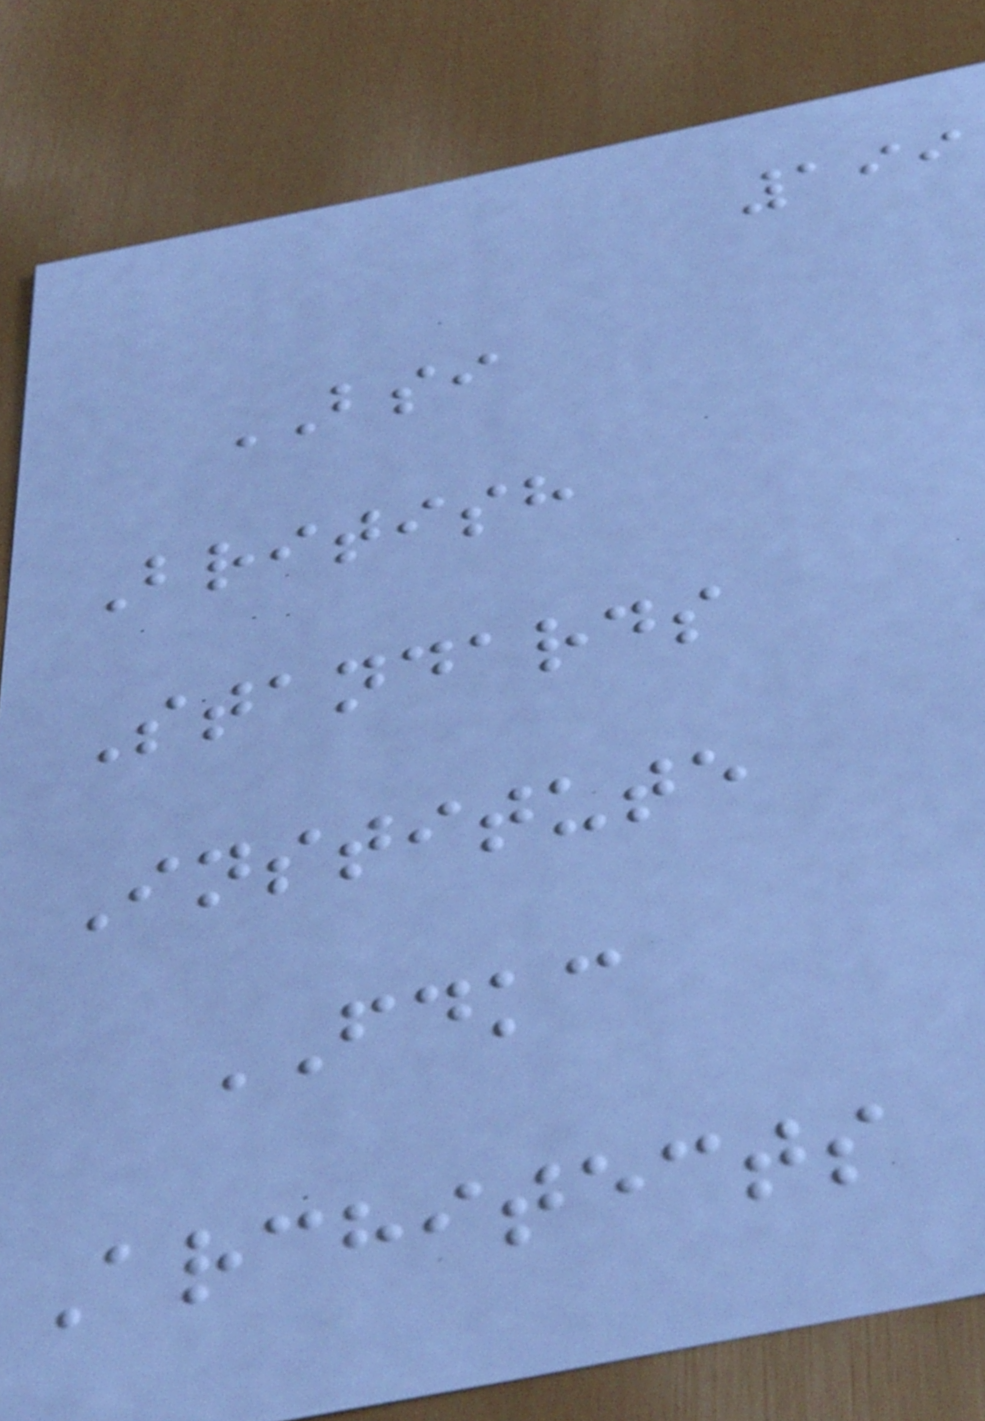199
BSI
British
Standards
Institute
FDKC
Architects
